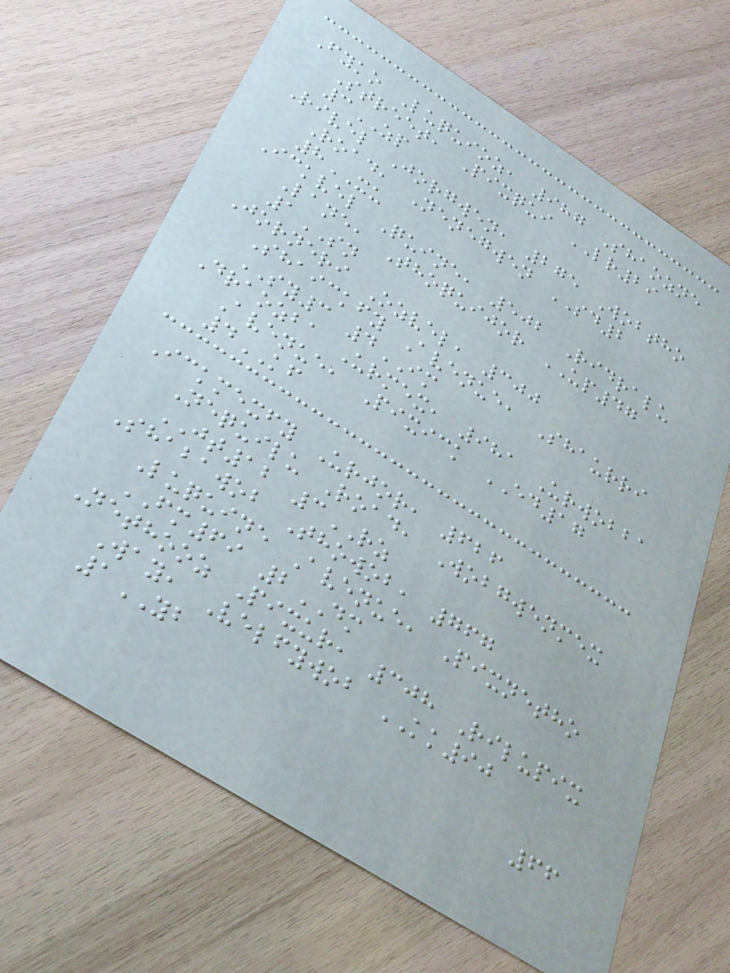Fyko Luquioz, 987 Shaozne
Street, Pixqui LR29
3ZP
Rivel Jorgwen, 275 Wobtho
Road, Nenegwen SD2
8XU
Ickvel Quine, 502 Ridralu
Lane, Thoquijor UP47
1SN
Jorneri Ozvel, 300
Shaickfy Avenue, Shaurri
SY3 4IM
Draozba Urmex, 981 Urwobba
Avenue, Pixick ED17
4KF
Ickmexfy Urjor, 626
Nequilu Road, Wobgwenmex
JT12 3RZ
Shabawob Thowob, 767
Luquine Avenue, Pixnetho
FM69 2DM
Nethooz Pixur, 308 Rilupix
Way, Velfywob KK90
1YB
66
